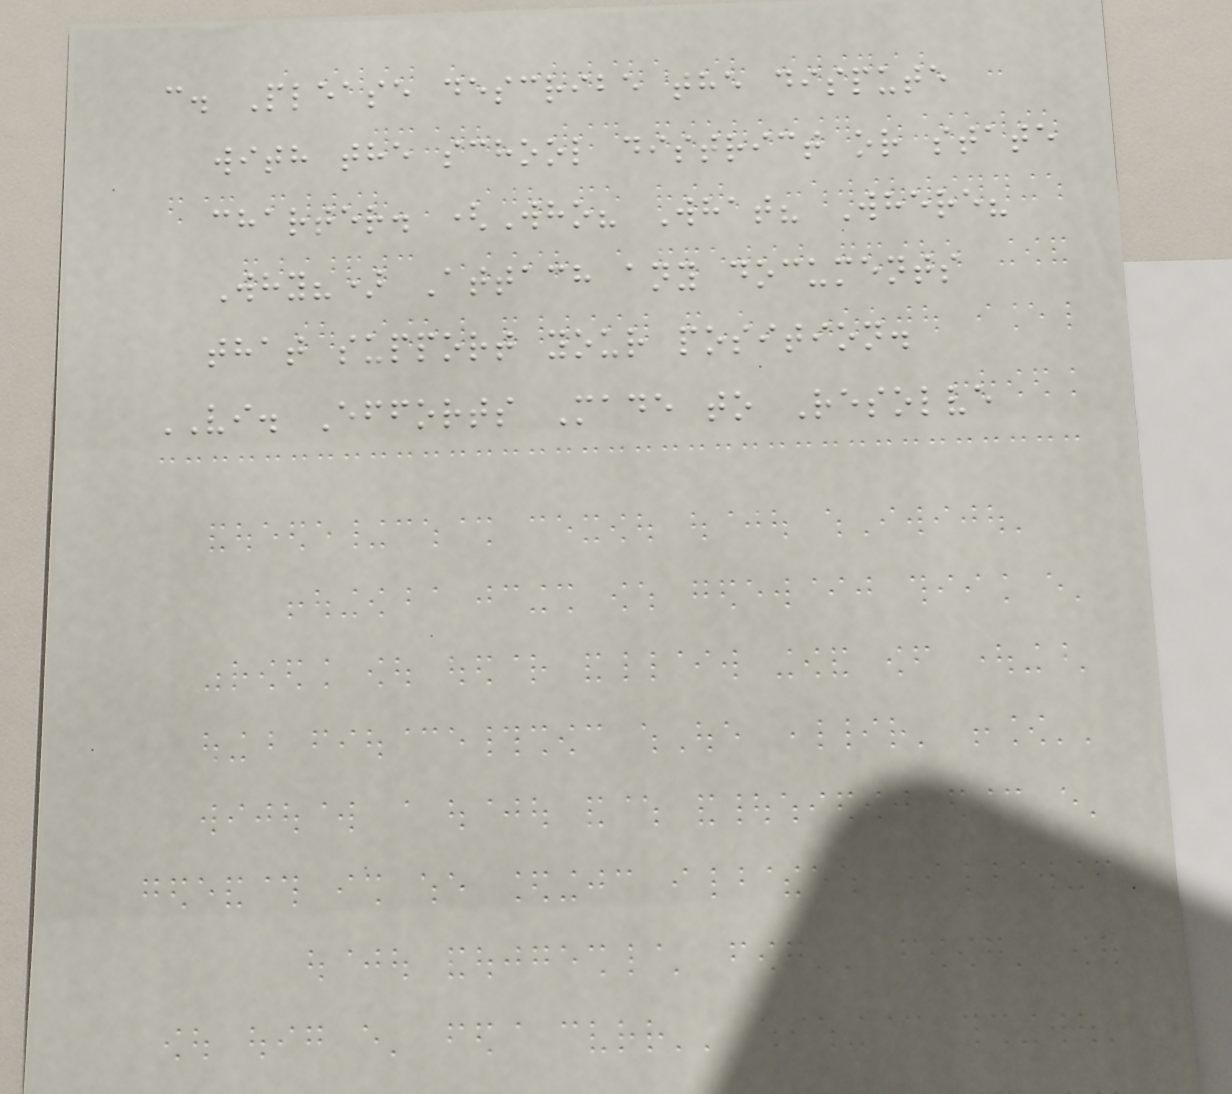c. Please describe the dispute
with the school district or state
charter. (Who? What? Where?
Why?) Attach any documents
that support your position.
VI. Efforts Made to Resolve
